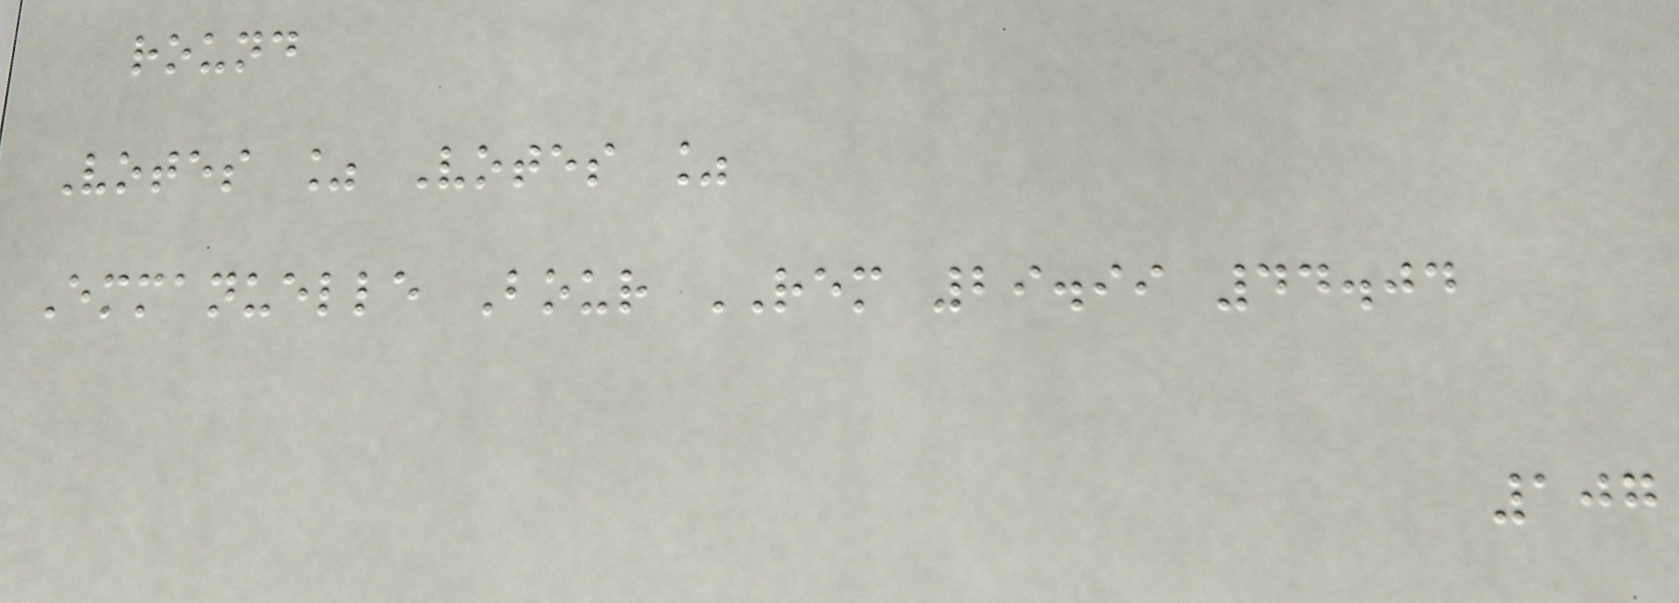round
Votes % Votes %
Emmanuelle Bour REM 29.99 44.04
107
